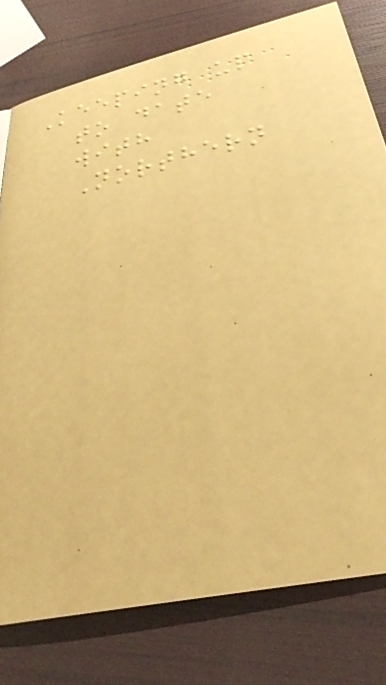Keeping up
to date
with
Northern
